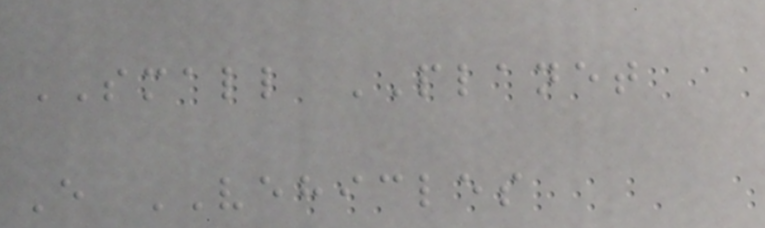SMALL PLANET
E VEHICLES
